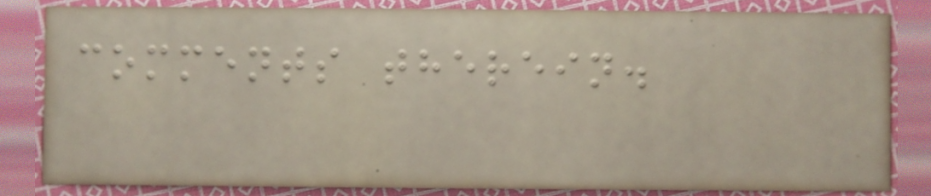comments therein.
